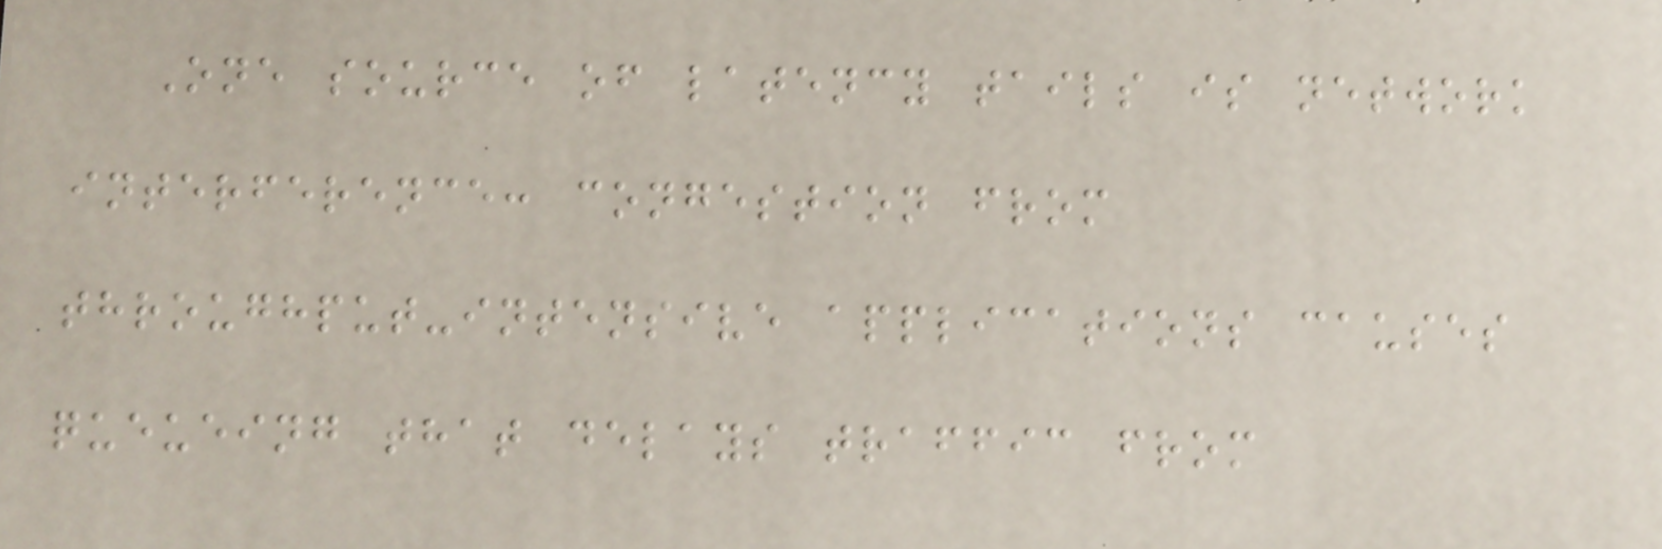One source of latency tails is network
interference: congestion from
throughput-intensive applications causes
queueing that delays traffic from
